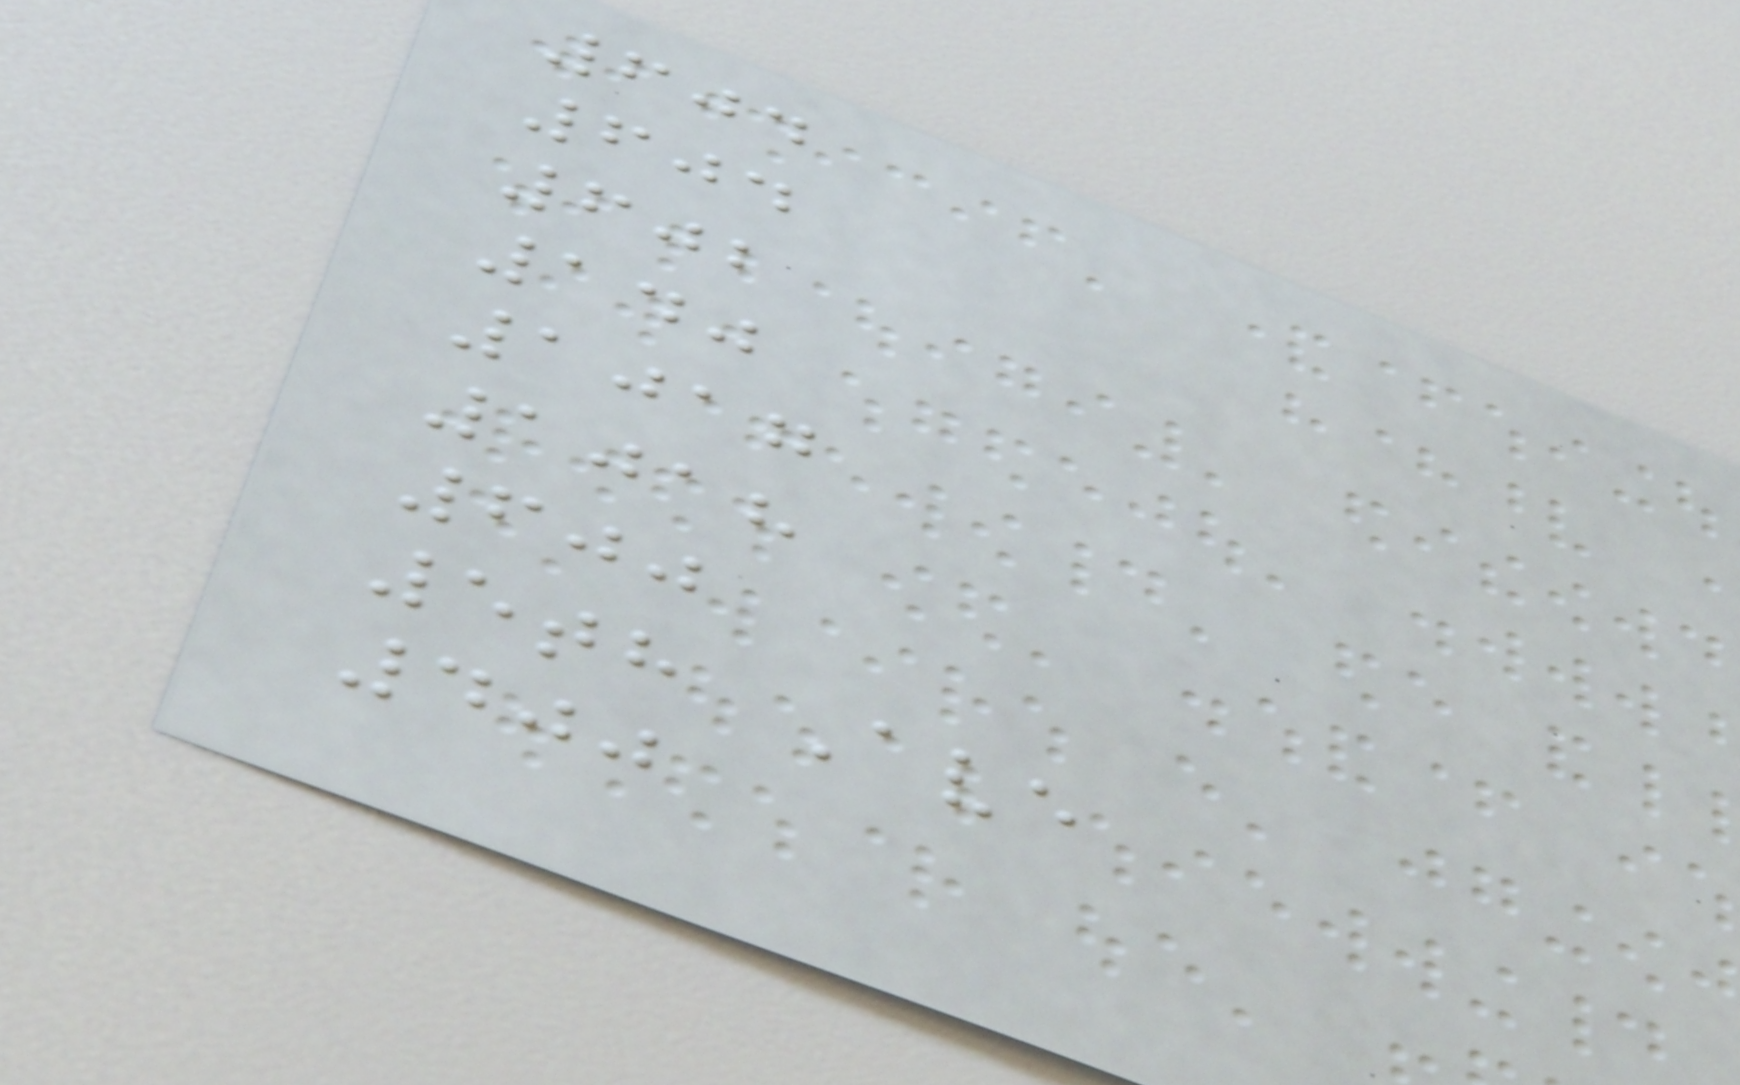604
604
602
140
1017
1018
600
5th Ave
400
